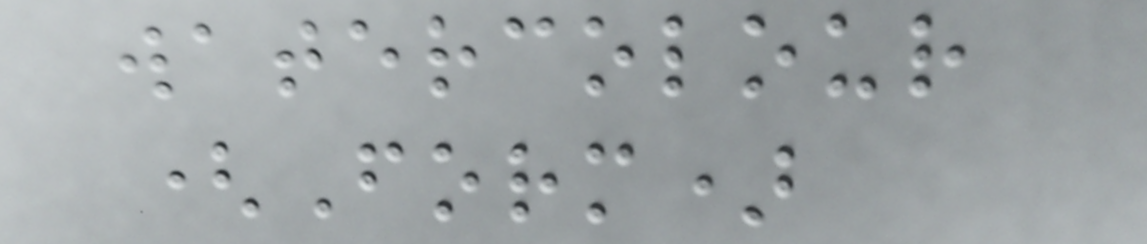watercolour
(Form)
